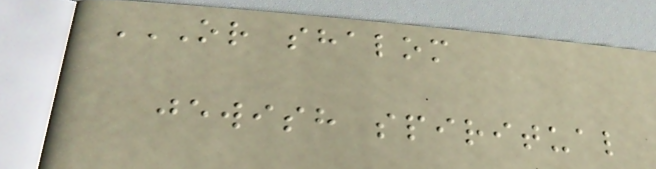OR SHALOM
JEWISH SPIRITUAL
